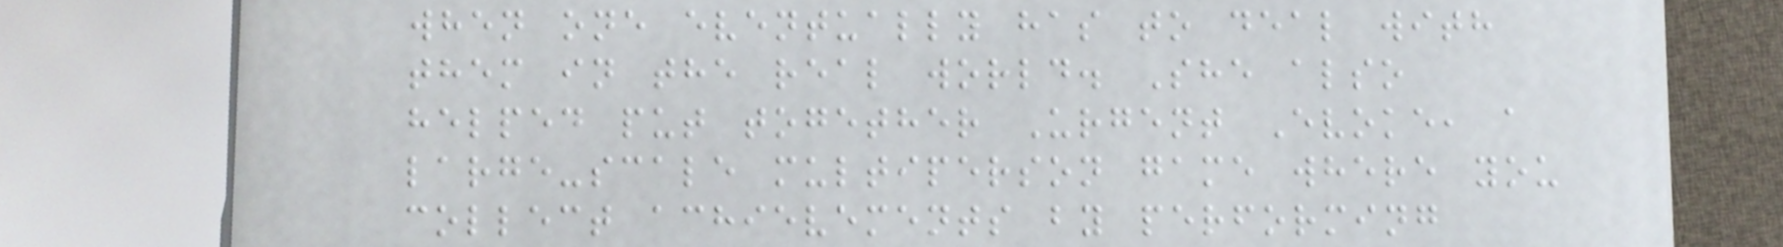when one eventually has to deal with
them in the real world. She also
helped put together Urgent Evoke, a
large-scale multiperson game where you
collect achievements by performing
